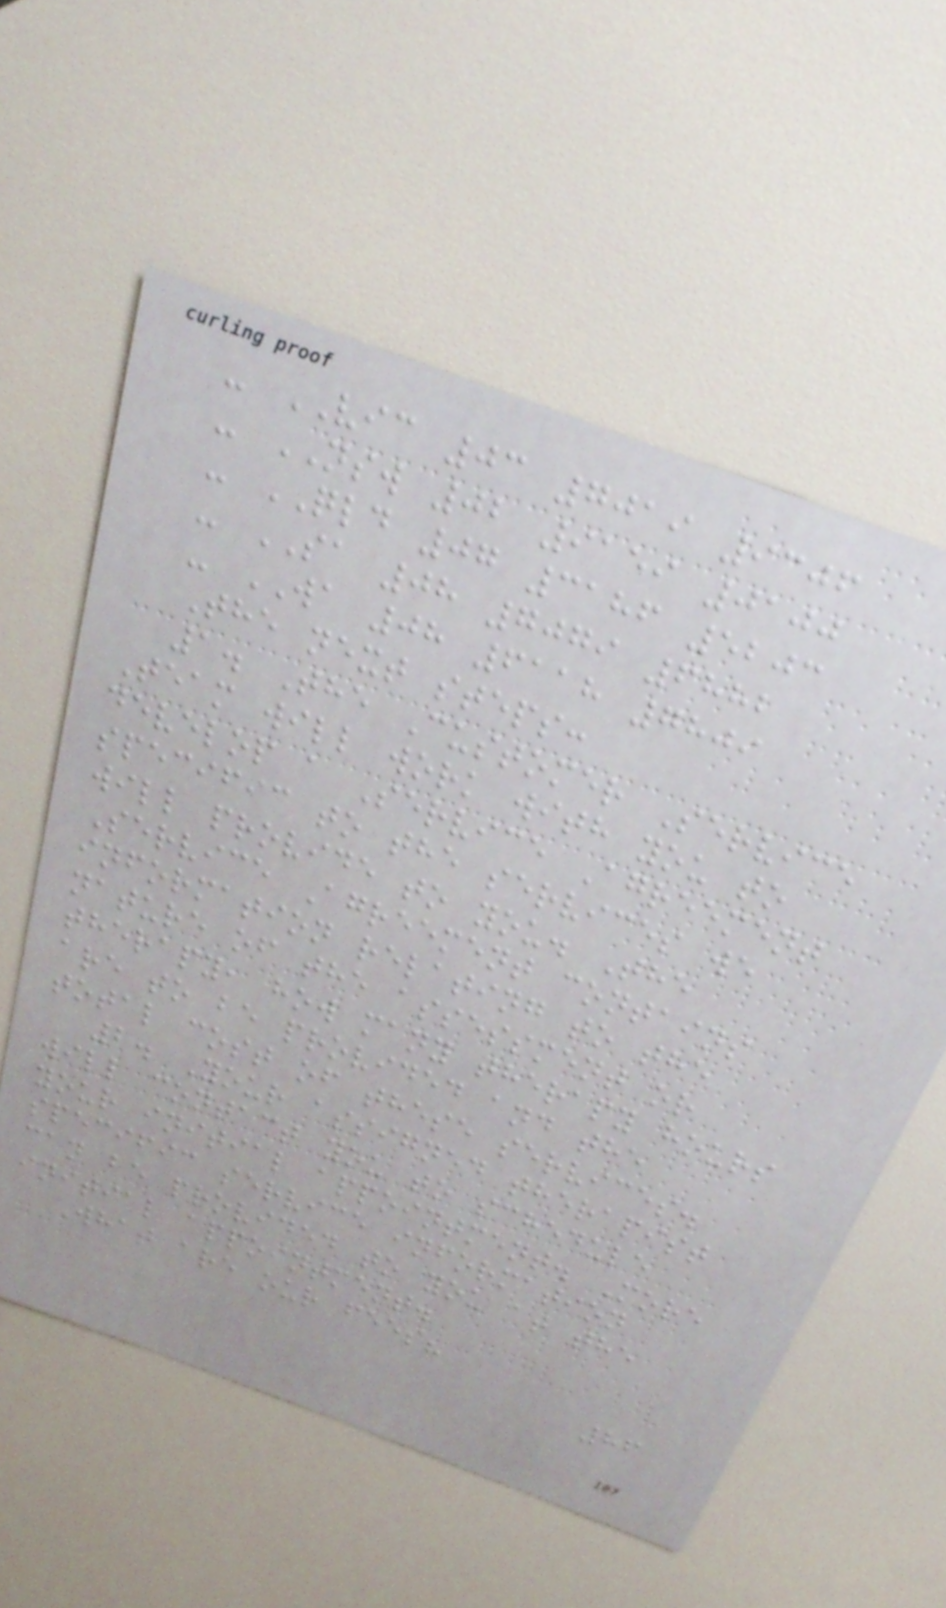- VIC 03 7019 9306
- NSW 02 9159 0100
- QLD 07 3186 5203
- SA 08 7079 6882
- WA 08 6118 7809
The next steps:
1. The Customer Service
Team will work with you to
develop a Service Agreement
specific to the services we
will provide to you. The
Service Agreement contains
information relating to the
nature of the assessment or
therapy, how many therapy hours
are to be provided and the
total cost of these services.
2. Your assigned therapist
will contact you to schedule
your initial appointment. More
specific service information
can be provided to you at the
initial appointment.
What are our fees?
86
